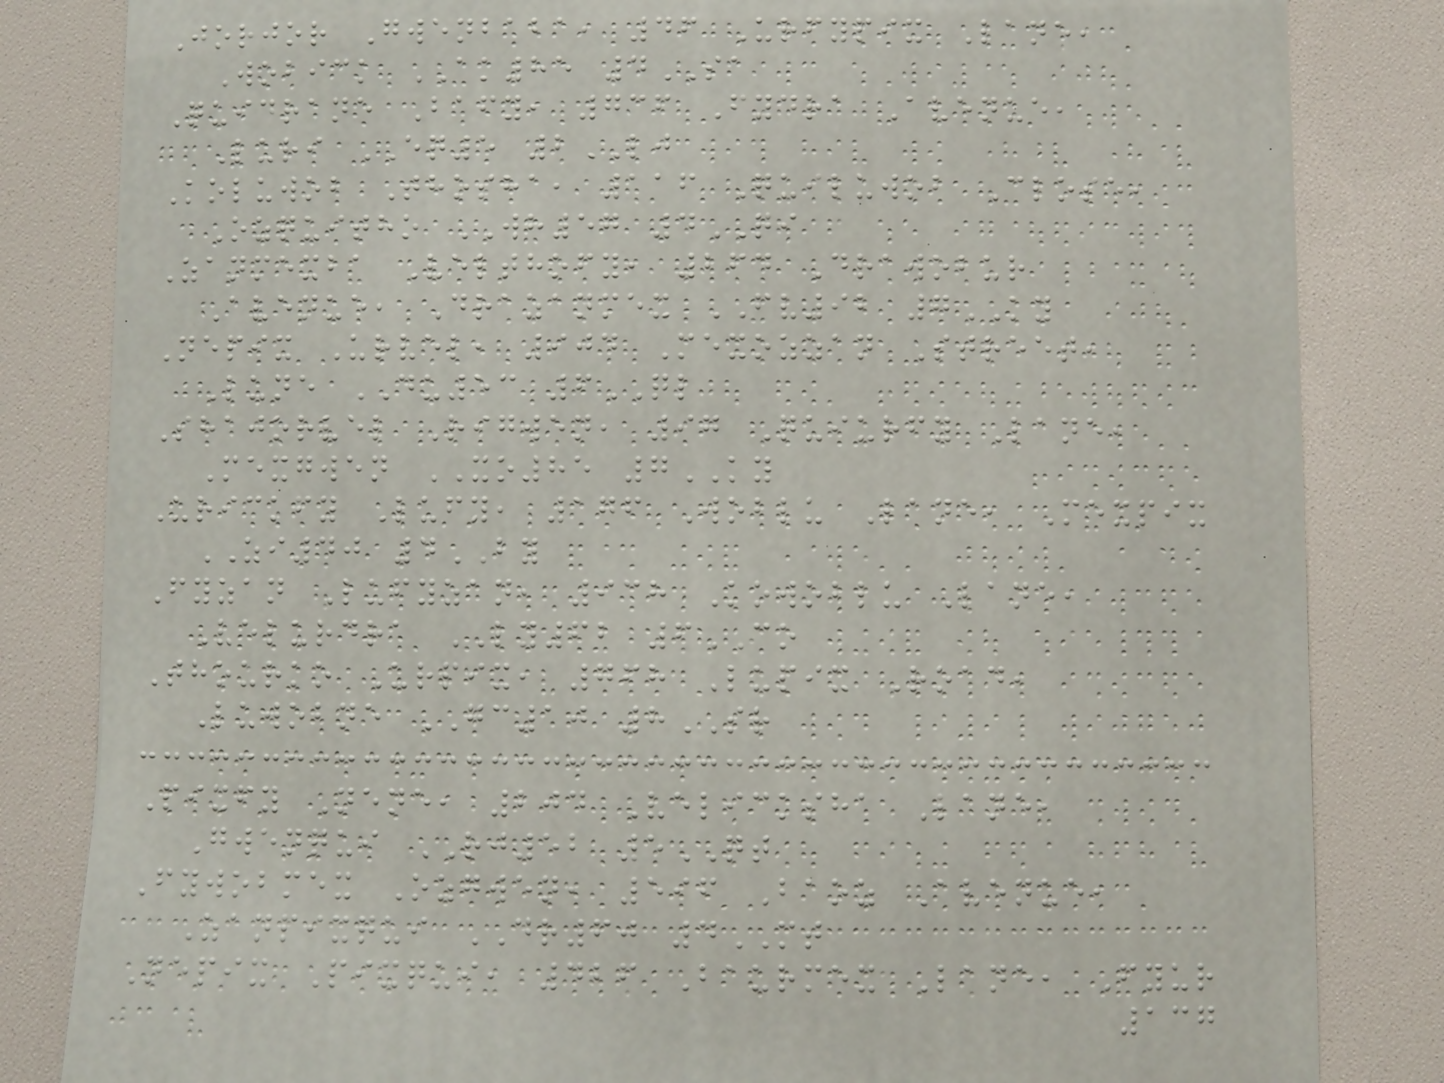Jorjor Gwenbaba, 46 Urfypix Lane,
Wobick AK85 4SA
Quidrane Bafy, 736 Fydra Avenue,
Luri EQ5 2LJ
Koluwob Thosha, 116 Quiluwob Close,
Ozquitho WH57 4QI
Zanmexba Velthofy, 264 Drawobur
Avenue, Drazanmex FV92 7KY
Nepix Urvel, 904 Mexozzan Street,
Lune DU53 6QL
Shajorvel Rigwen, 97 Quiurfy Lane,
Mexgwen XO85 7KY
Urickfy Lufy, 176 Woblu Lane, Mexpix
ZI40 4BY
Fyzan Lufyzan, 938 Kowoblu Lane,
Velurdra LY62 6CO
Thourko Urpix, 768 Lupix Road,
Luwobne GC10 8SR
Pixfy Nene, 204 Velicksha Lane,
Gwenqui RJ52 5QT
Fywobmex Ozgwen, 596 Baoz Avenue,
Zanpixqui DR60 4MT
Nepix Pixqui, 426 Baurmex Lane, Fyur
137
